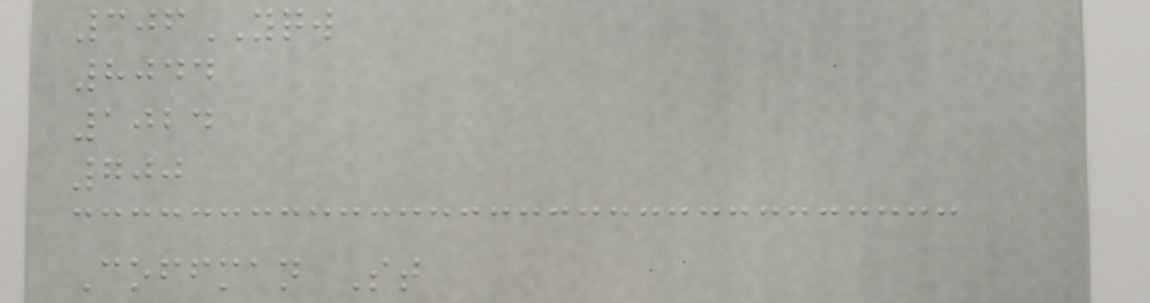306YQW
8044
1024
700
Coffman St
